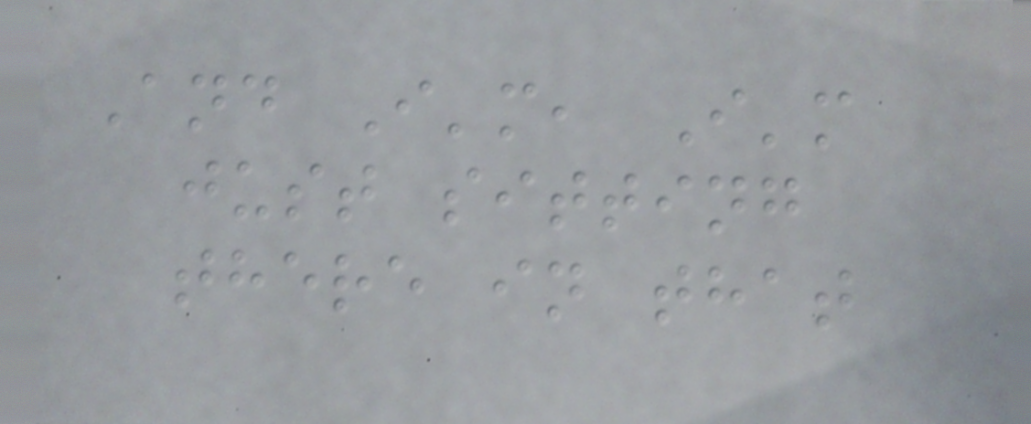And I'm, I'm
just sitting
there in that
